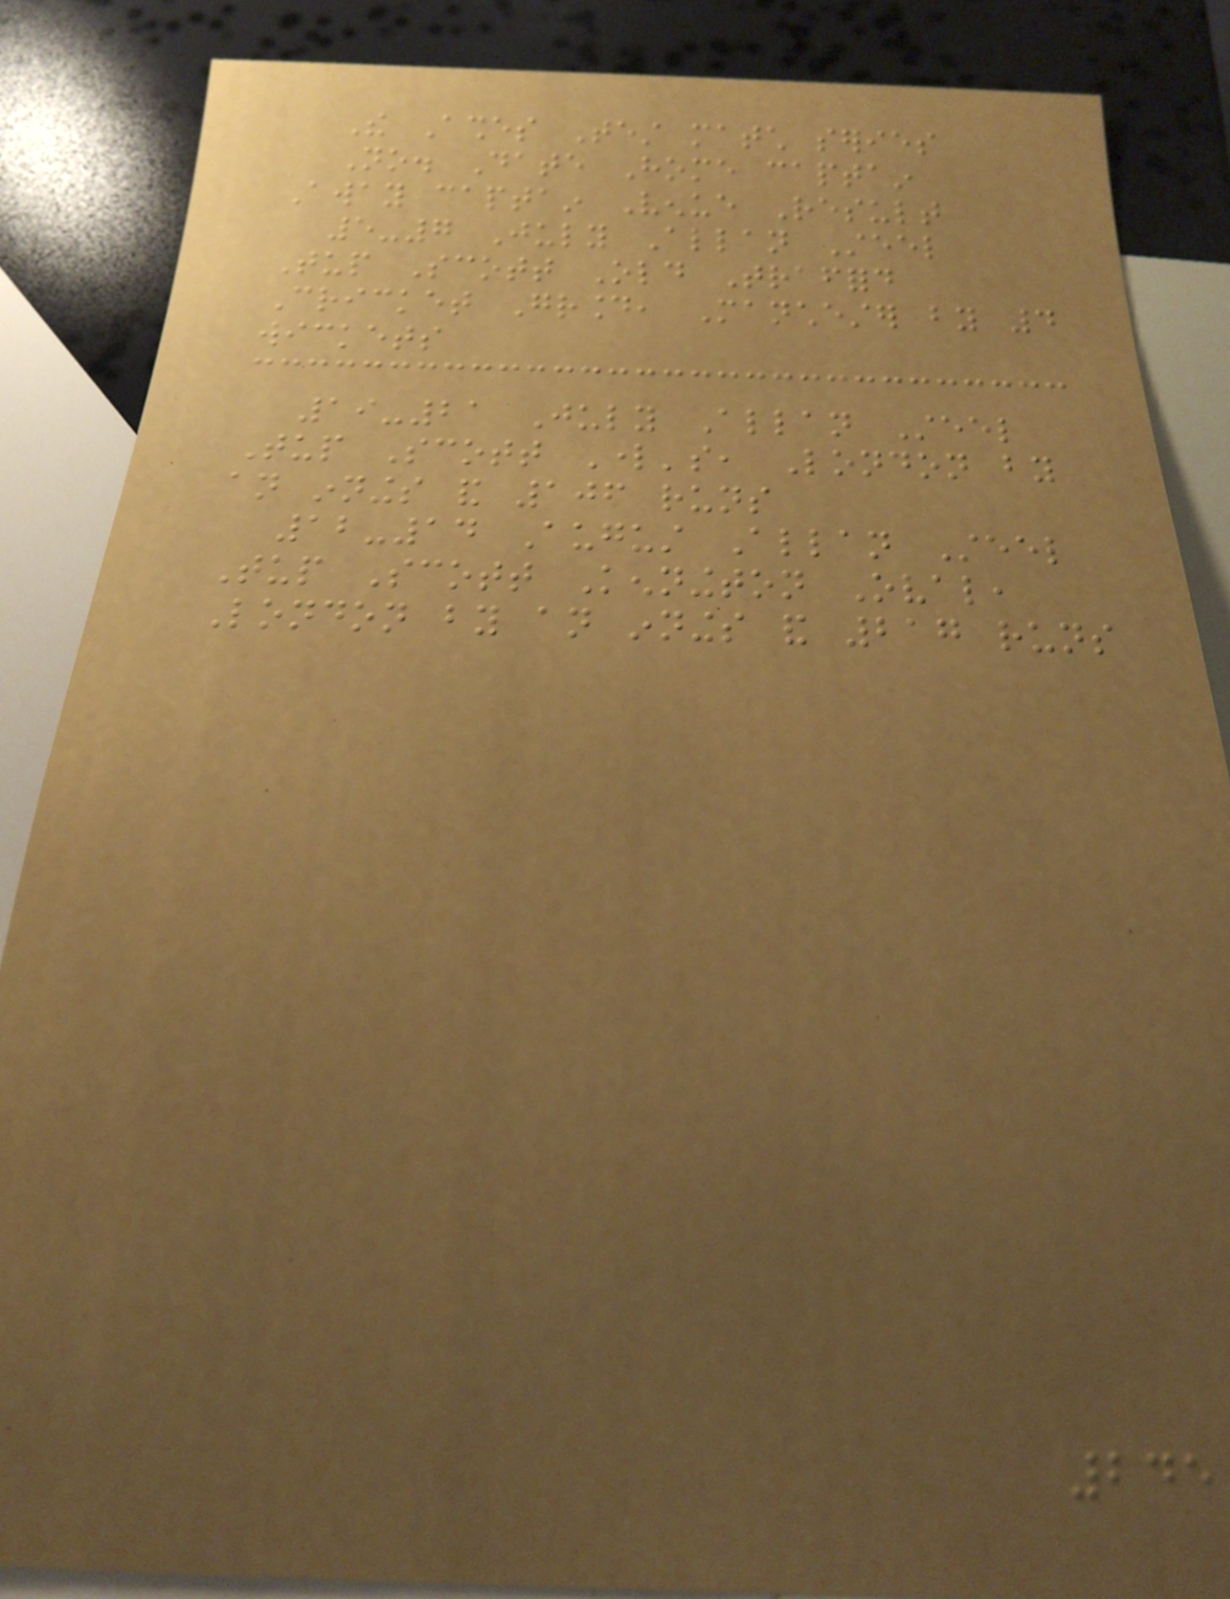The Ashes Test match series
No. Date Home captain
Away captain Venue Result
5-7 July Allan Steel
Tup Scott Old Trafford
Cricket Ground, Manchester by 4
wickets
19-21 July Allan Steel
Tup Scott Lord's, London by
an innings and 106 runs
12-14 August Allan Steel
Tup Scott Kennington Oval,
London by an innings and 217 runs
245
